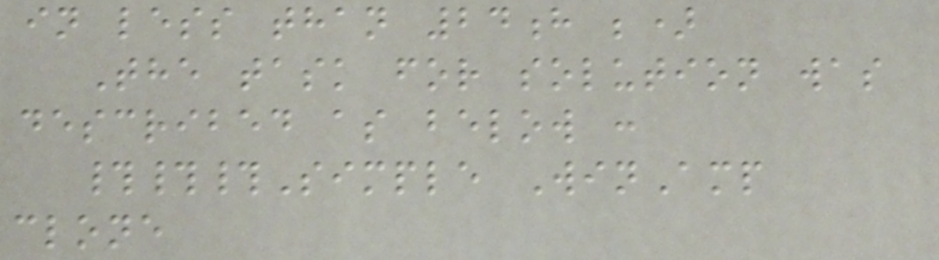in less than 24h ;)
The task for solution was
described as below :
###Simple WinAmp
clone
